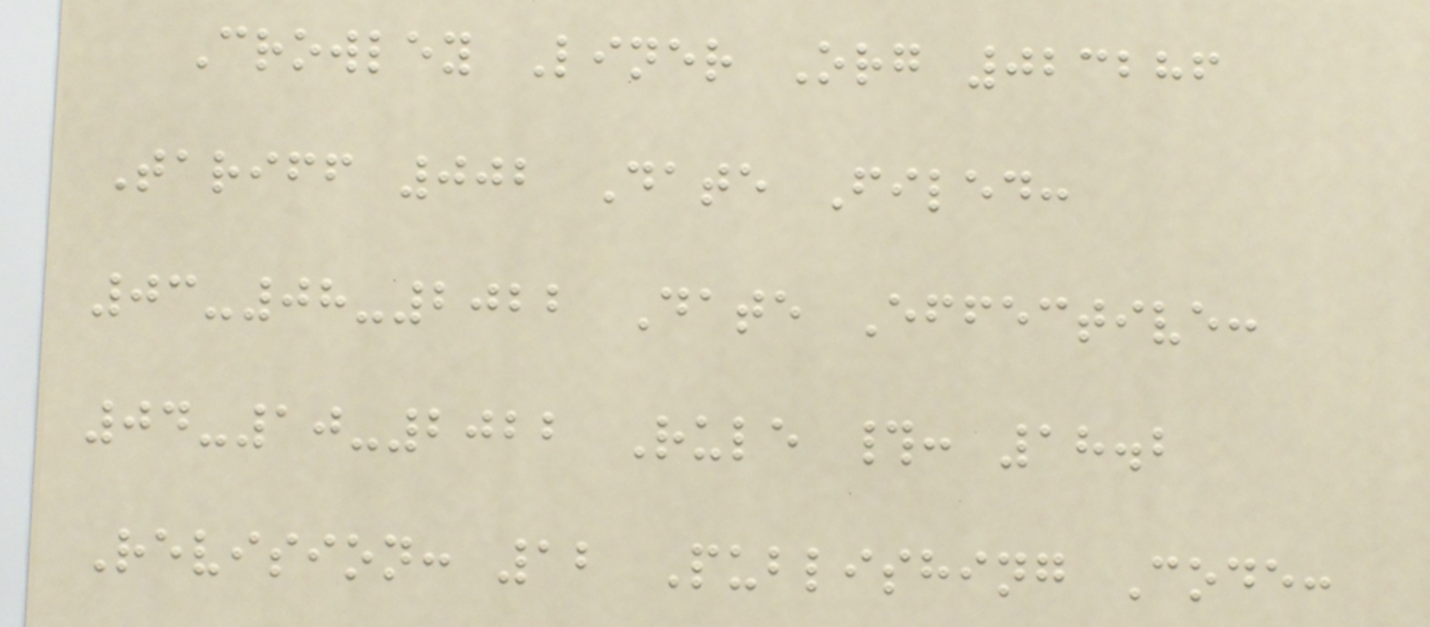Crowley Liner Org 023286
Tariff 002 Date Filed:
03-08-2022 Date Effective:
04-10-2022 Rule #: 18.2
Revision: 12 Publishing Code:
